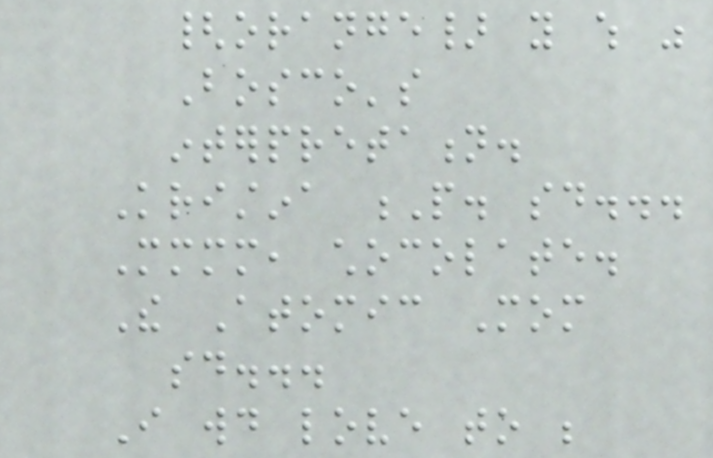{orange} you which was
Bosco's
interpretation.
Kristina P. said...
Mmmm, chocolate.
The Atomic Mom
said...
I would love to be
